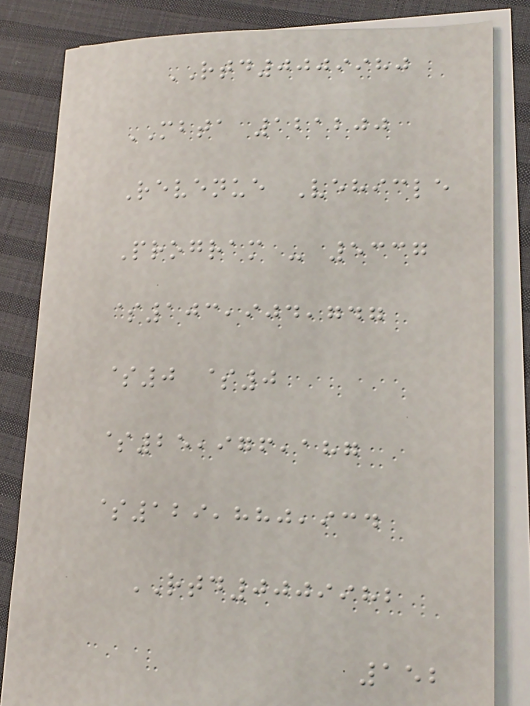RTD0009980
MBTA 121200
Revenue Vehicle
Program - 5337
$103,904,747
$0 $0
$25,976,187
$129,880,934
RTD0009982
152
